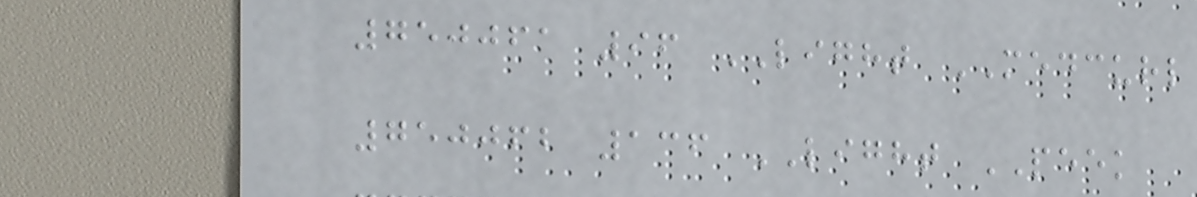750061 96 LIGHT MEDCURL
750062 136 LIGHT PEEK
